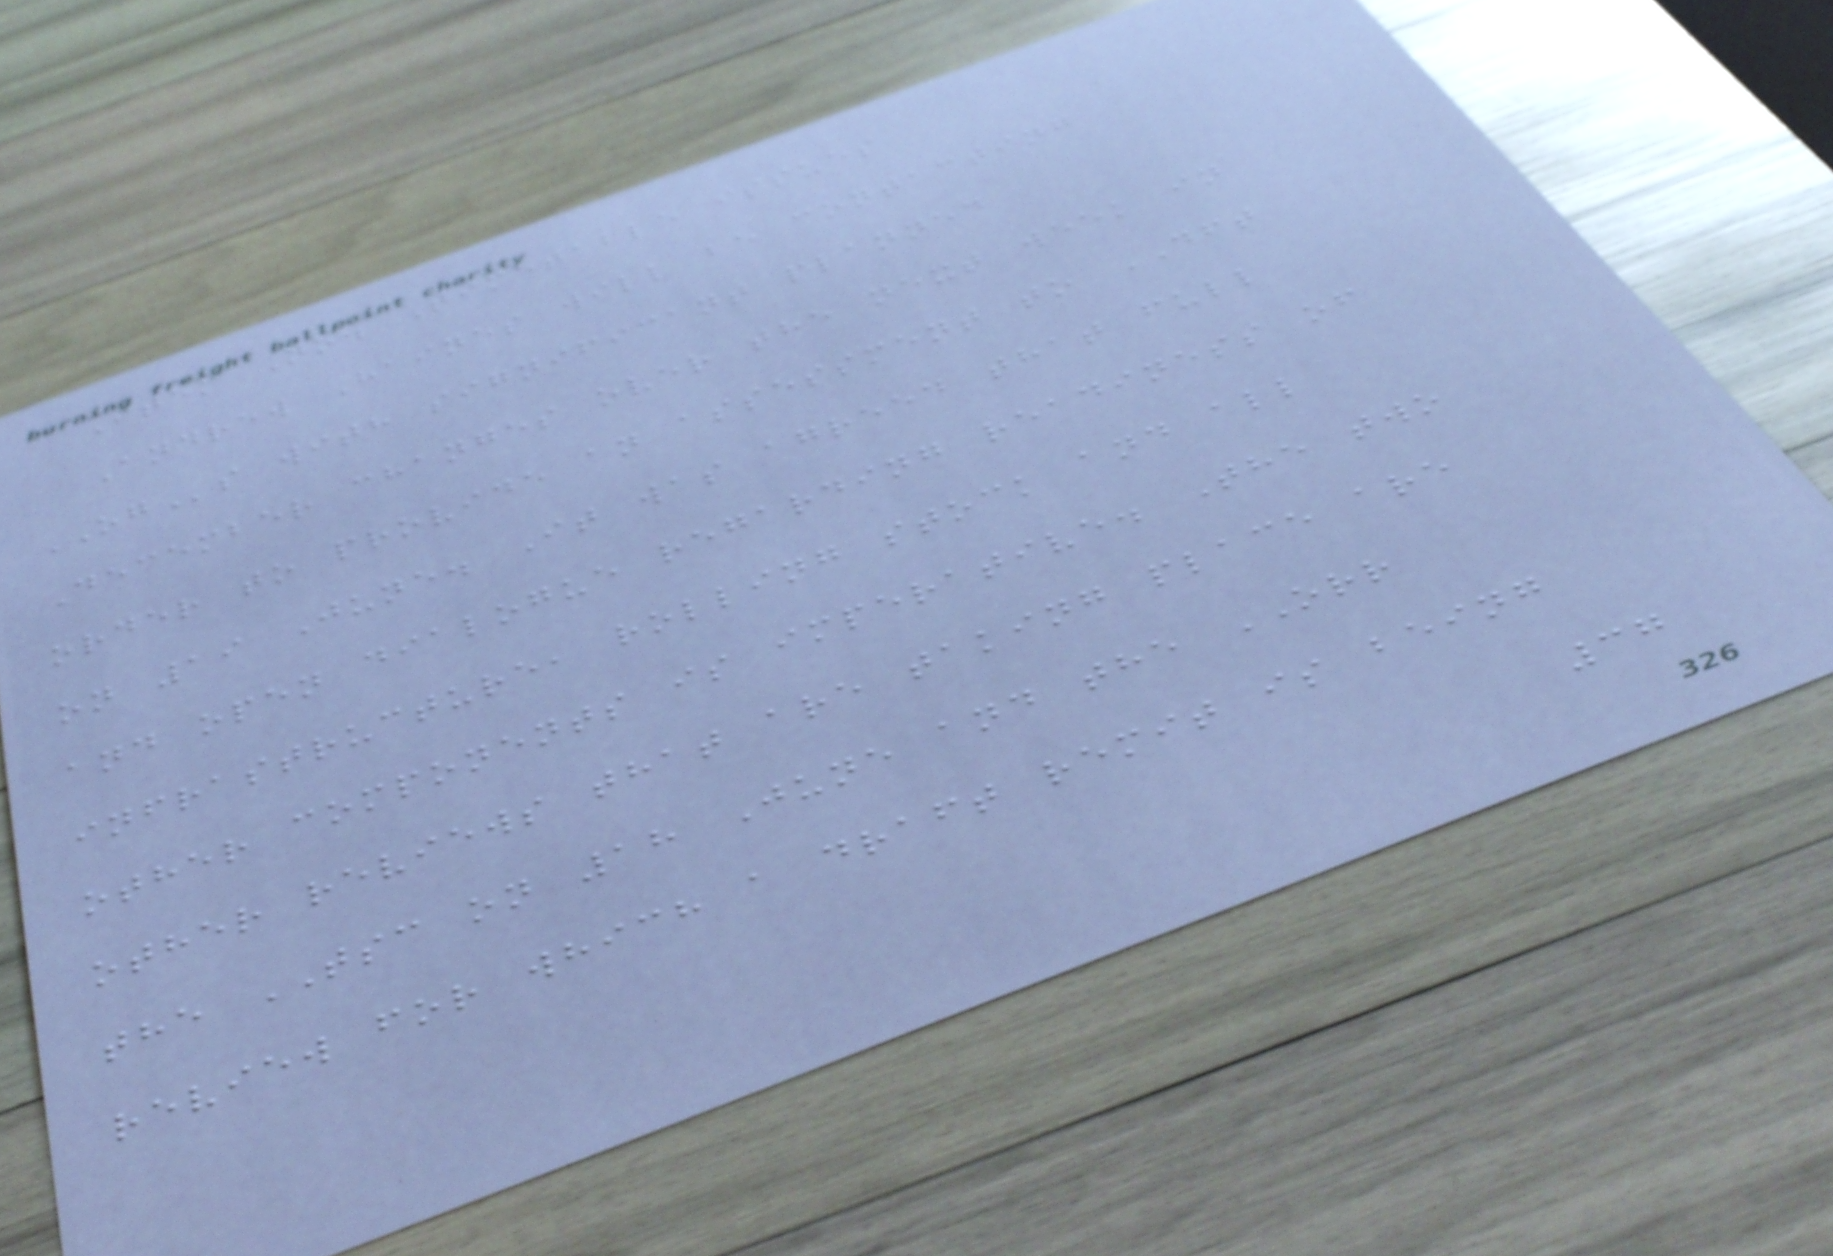Item No. Timetable issues
Andrew Haines will be contacting
OGs with significant planned
December changes over the next week in
order to provide an assessment to DFT
on 19 June. It was agreed that full
and open dialogue regarding readiness of
infrastructure, rolling stock and all
other components is imperative. The two
other reviews that are taking place are
the TSC on 18 June and the ORR
review for which a draft remit is being
37
